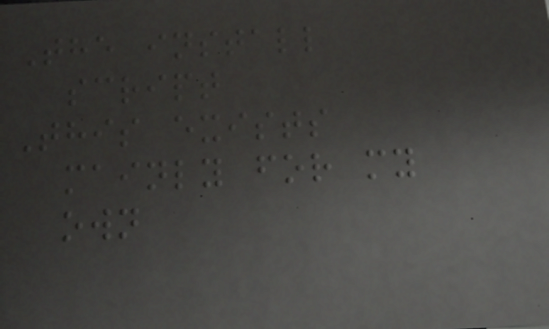The install
script
This exists
mainly for my
own
